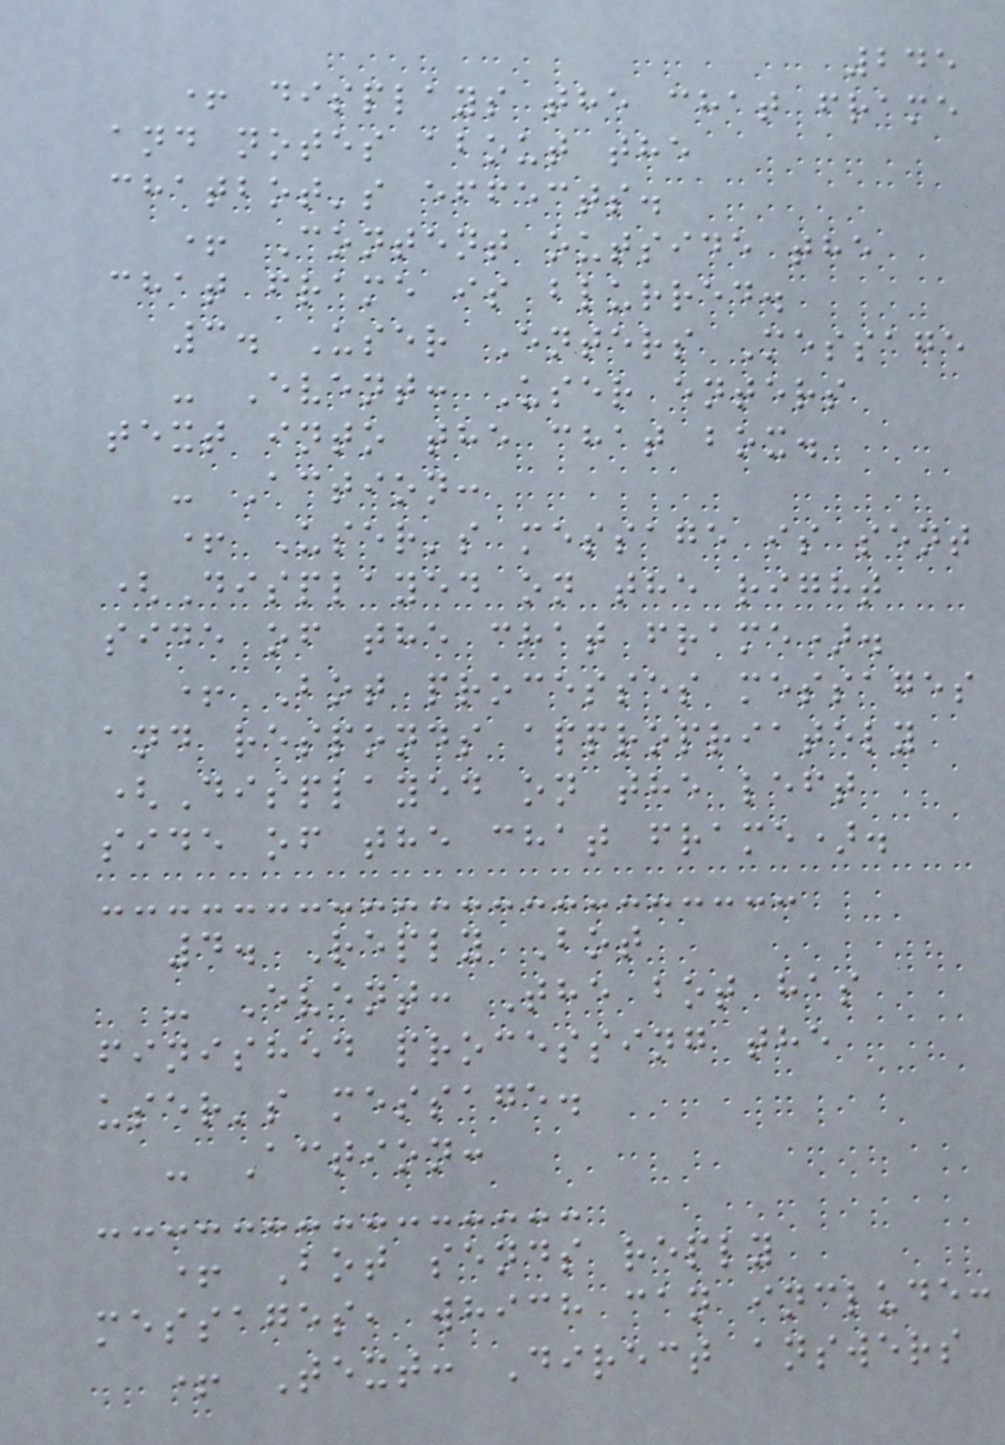245
+ displays the chat frame
and notes about the
chatbot's effects.
+ Content outside the
chat frame is blurred.
3. User Enters Message
- Event: User enters
text into the chat box.
- Action:
+ User's message is sent
(Displayed on the right
side of the chat frame).
+ Bot processes messages
and responds appropriately
(Displayed on the left
side of the chat frame).
4. Reply Bot
- Event: The bot has
finished processing the
user's message.
- Action:
+ Bot sends reply
messages, which can include:
+ Text: Direct answers
